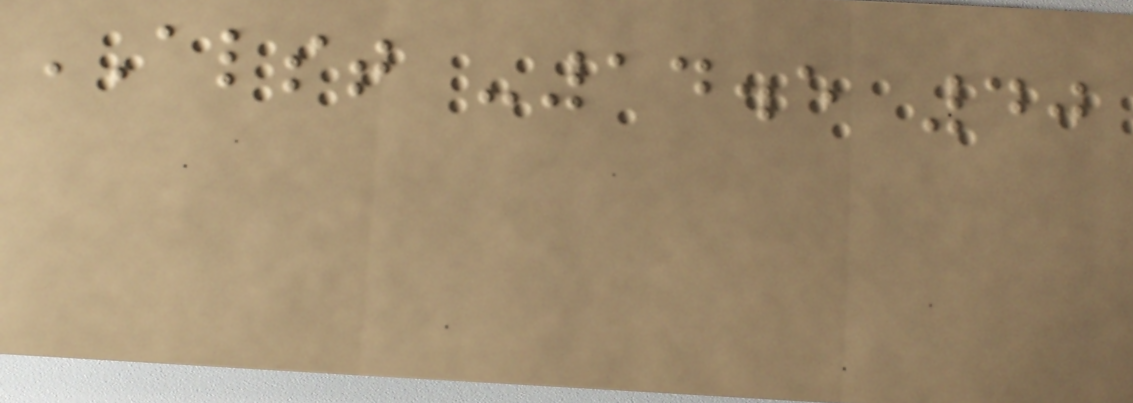ALST -14.5 40
